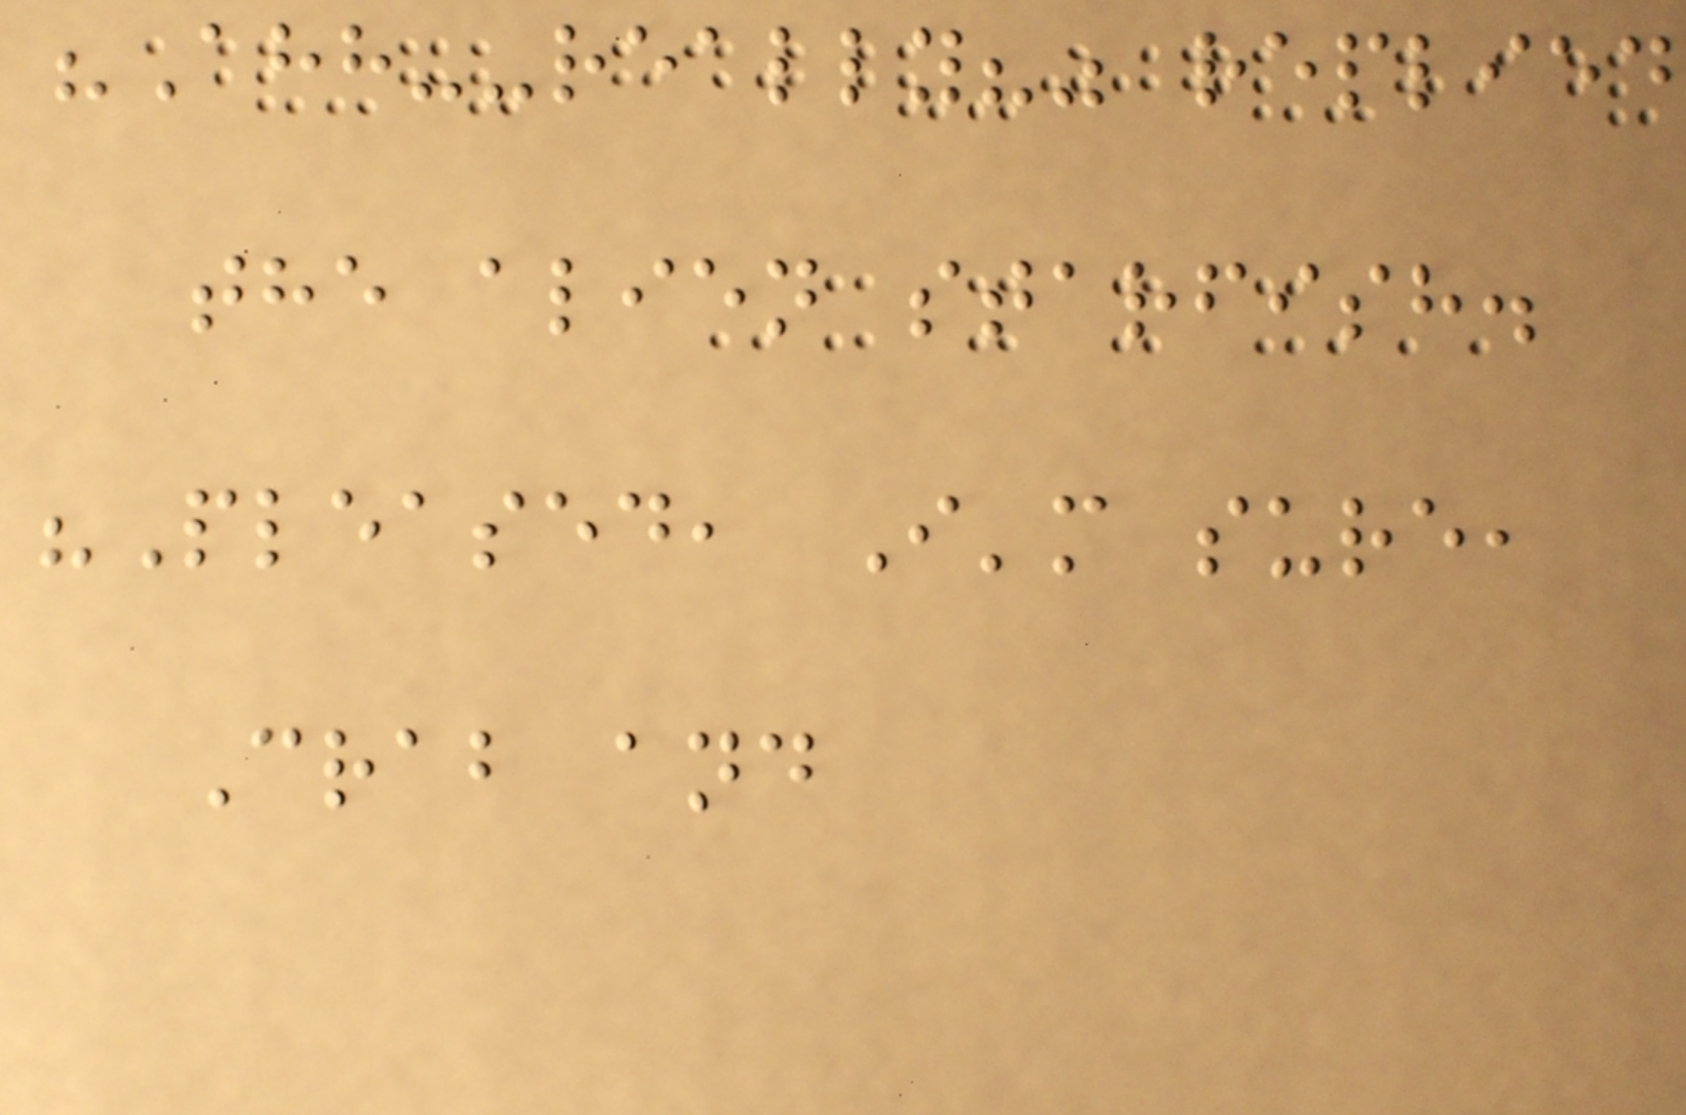"Ahh--really?" replied
the alien starfish.
"Pleased, I'm sure,
Crab and
